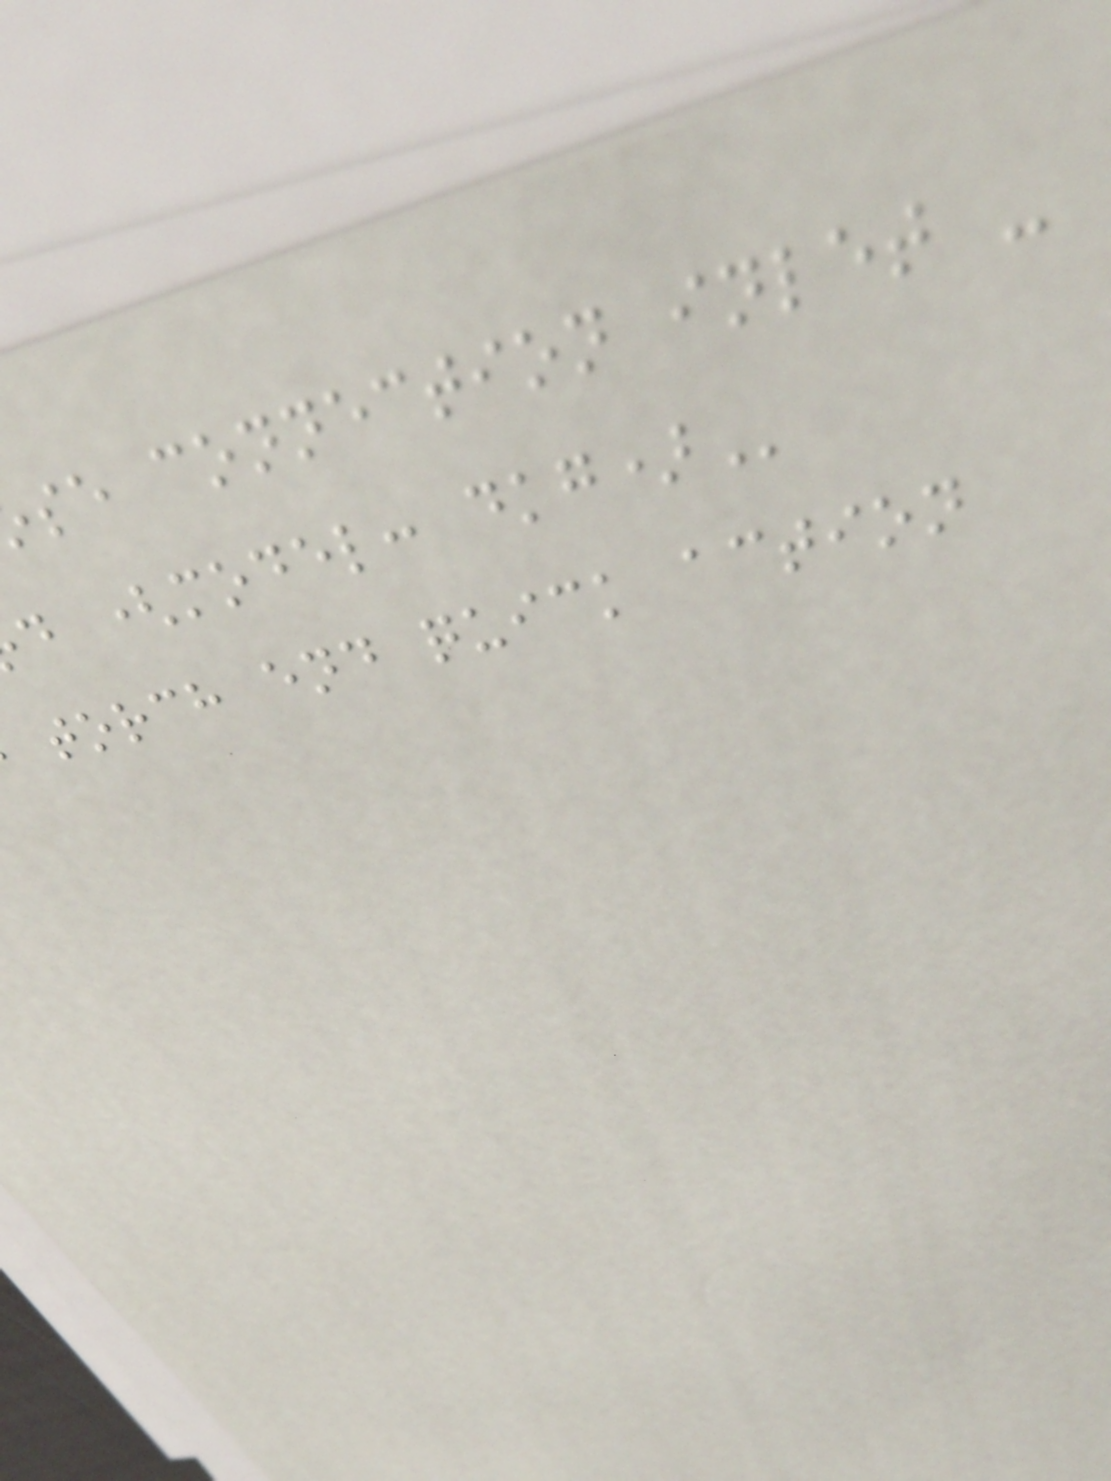se connection inlet -
d (model:
torch end quick action
